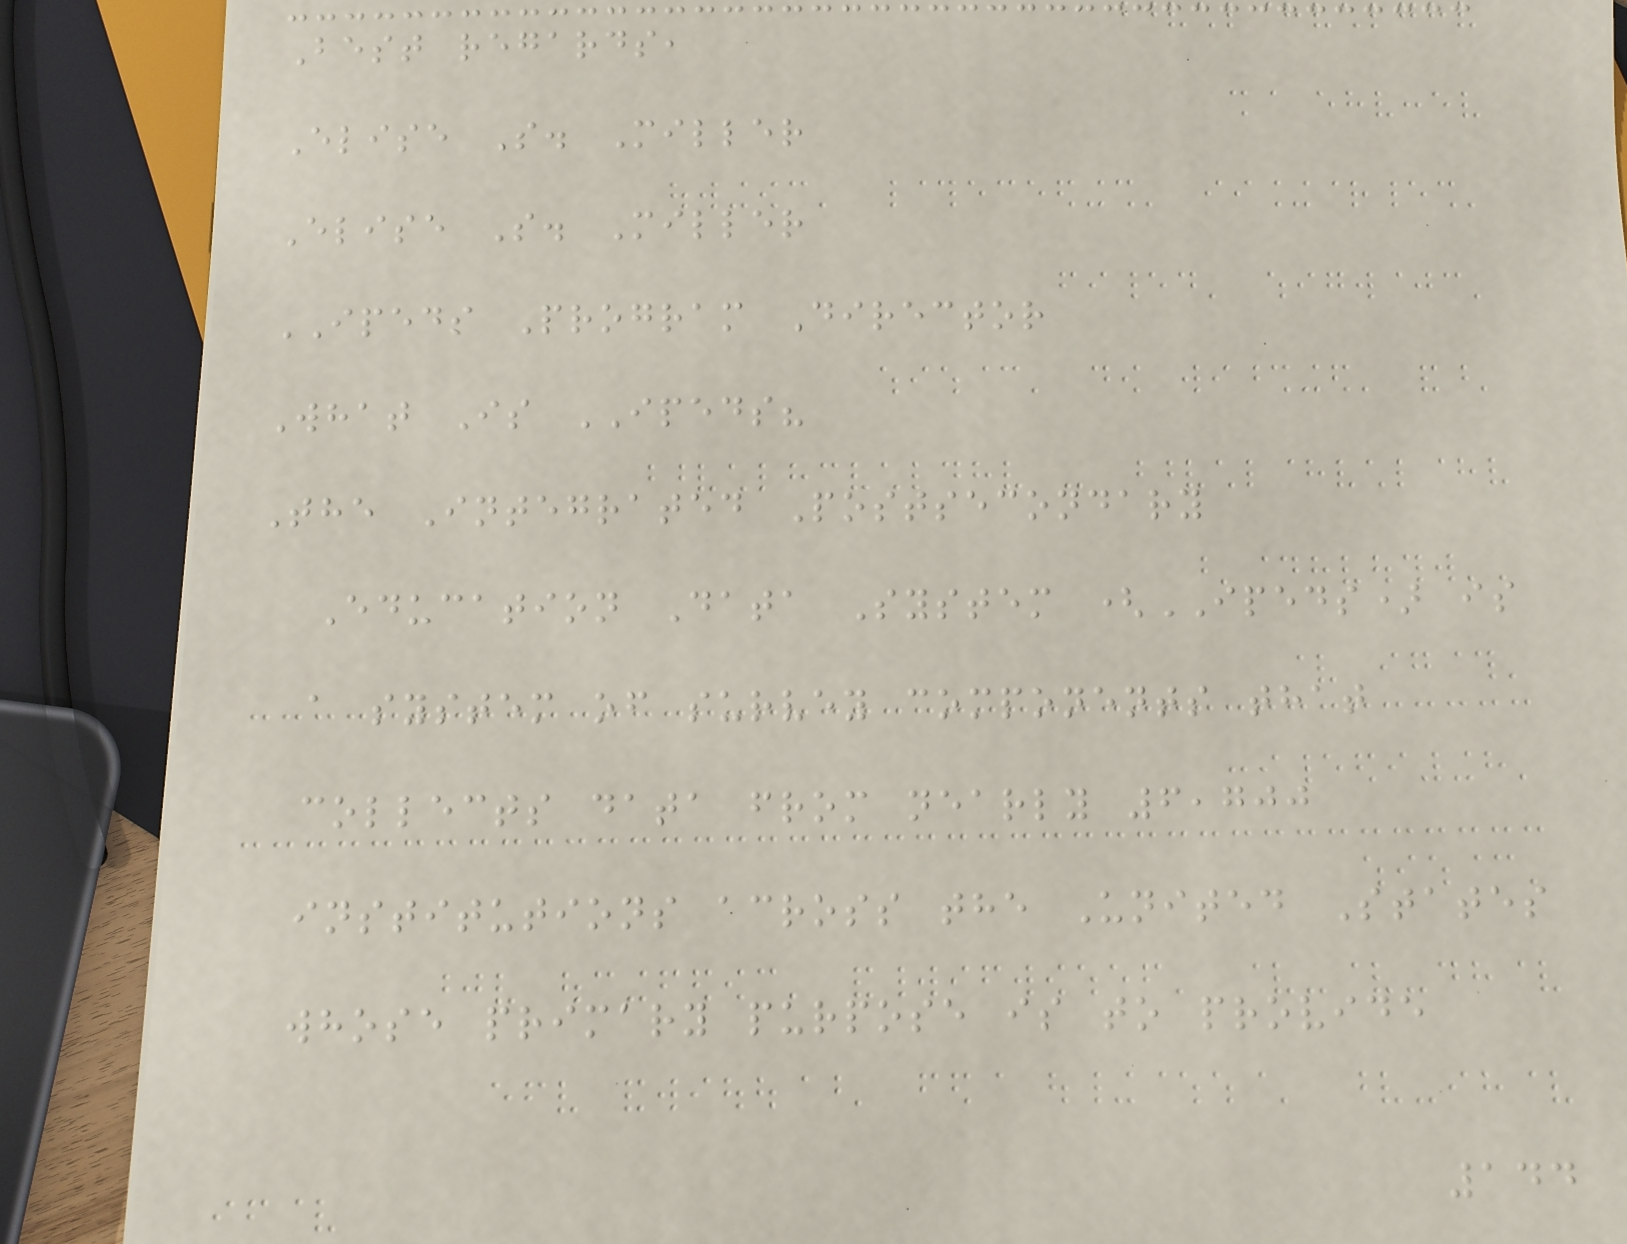Best regards,
Elise S. Miller
Elise S. Miller
IPEDS Program Director
What Is IPEDS?
The Integrated Postsecondary
Education Data System (IPEDS) is
a system of survey components that
collects data from nearly 6,700
institutions across the United States
whose primary purpose is to provide
144
